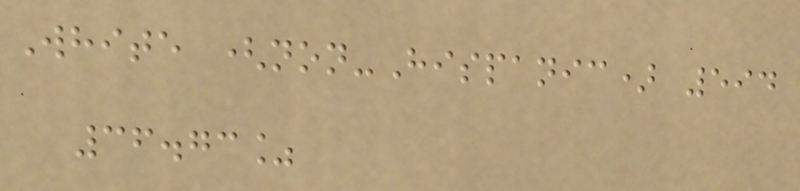White (non-Hispanic) 594
36.73%
